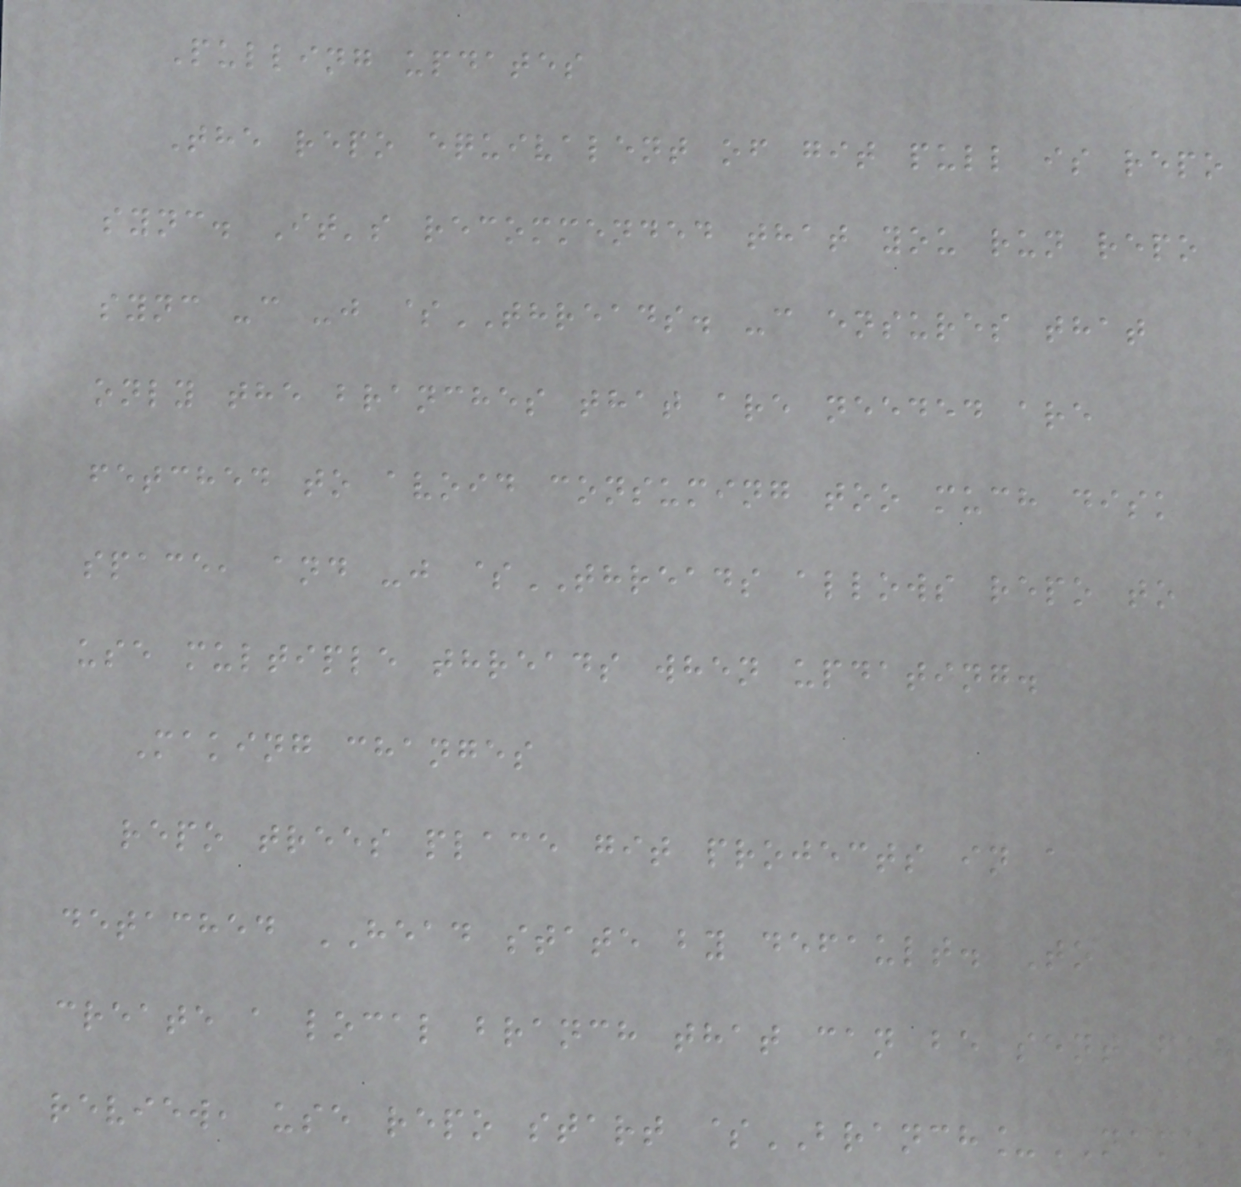Pulling updates
The repo equivalent of git pull is repo
sync. It's recommended that you run repo
sync -c -j $THREADS. -c ensures that
only the branches that are needed are
fetched to avoid consuming too much disk
space, and -j $THREADS allows repo to
use multiple threads when updating.
Making changes
repo trees place git projects in a
detached HEAD state by default. To
create a local branch that can be sent for
review, use repo start $BRANCH_NAME
